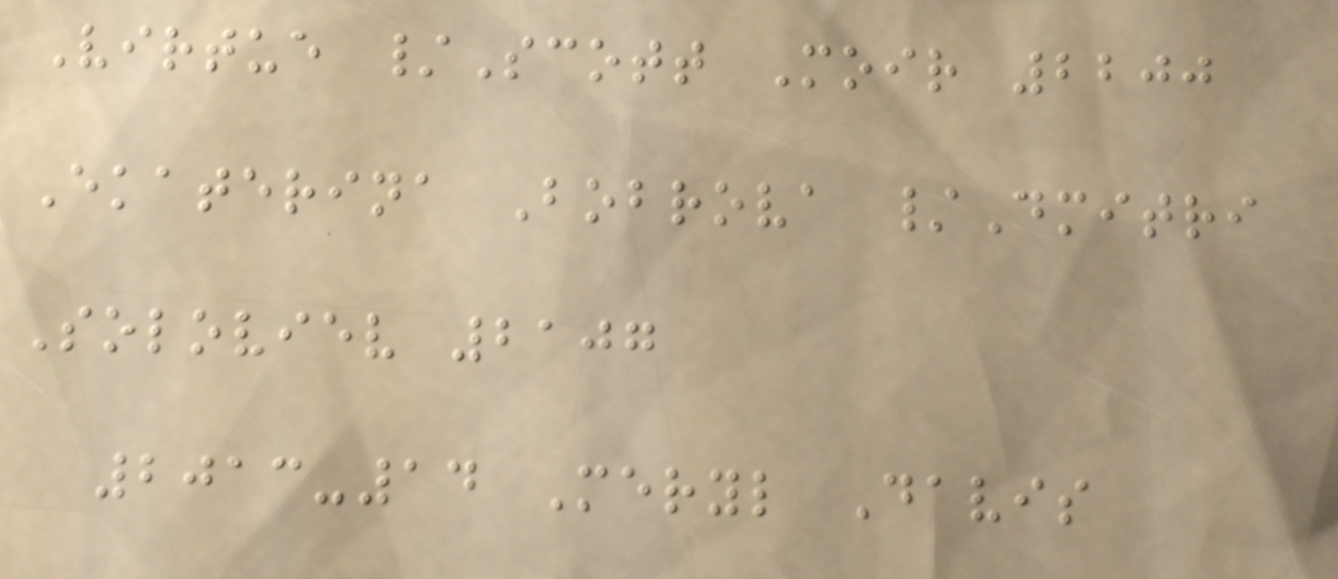Virtue /Scott Moir 2200
Ekaterina Bobrova /Dmitri
Soloviev 2107
2013-14 Meryl Davis
